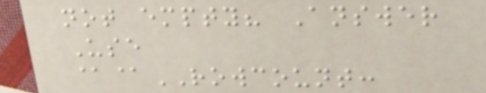not empty? Answer
Use
@@ROWCOUNT:
